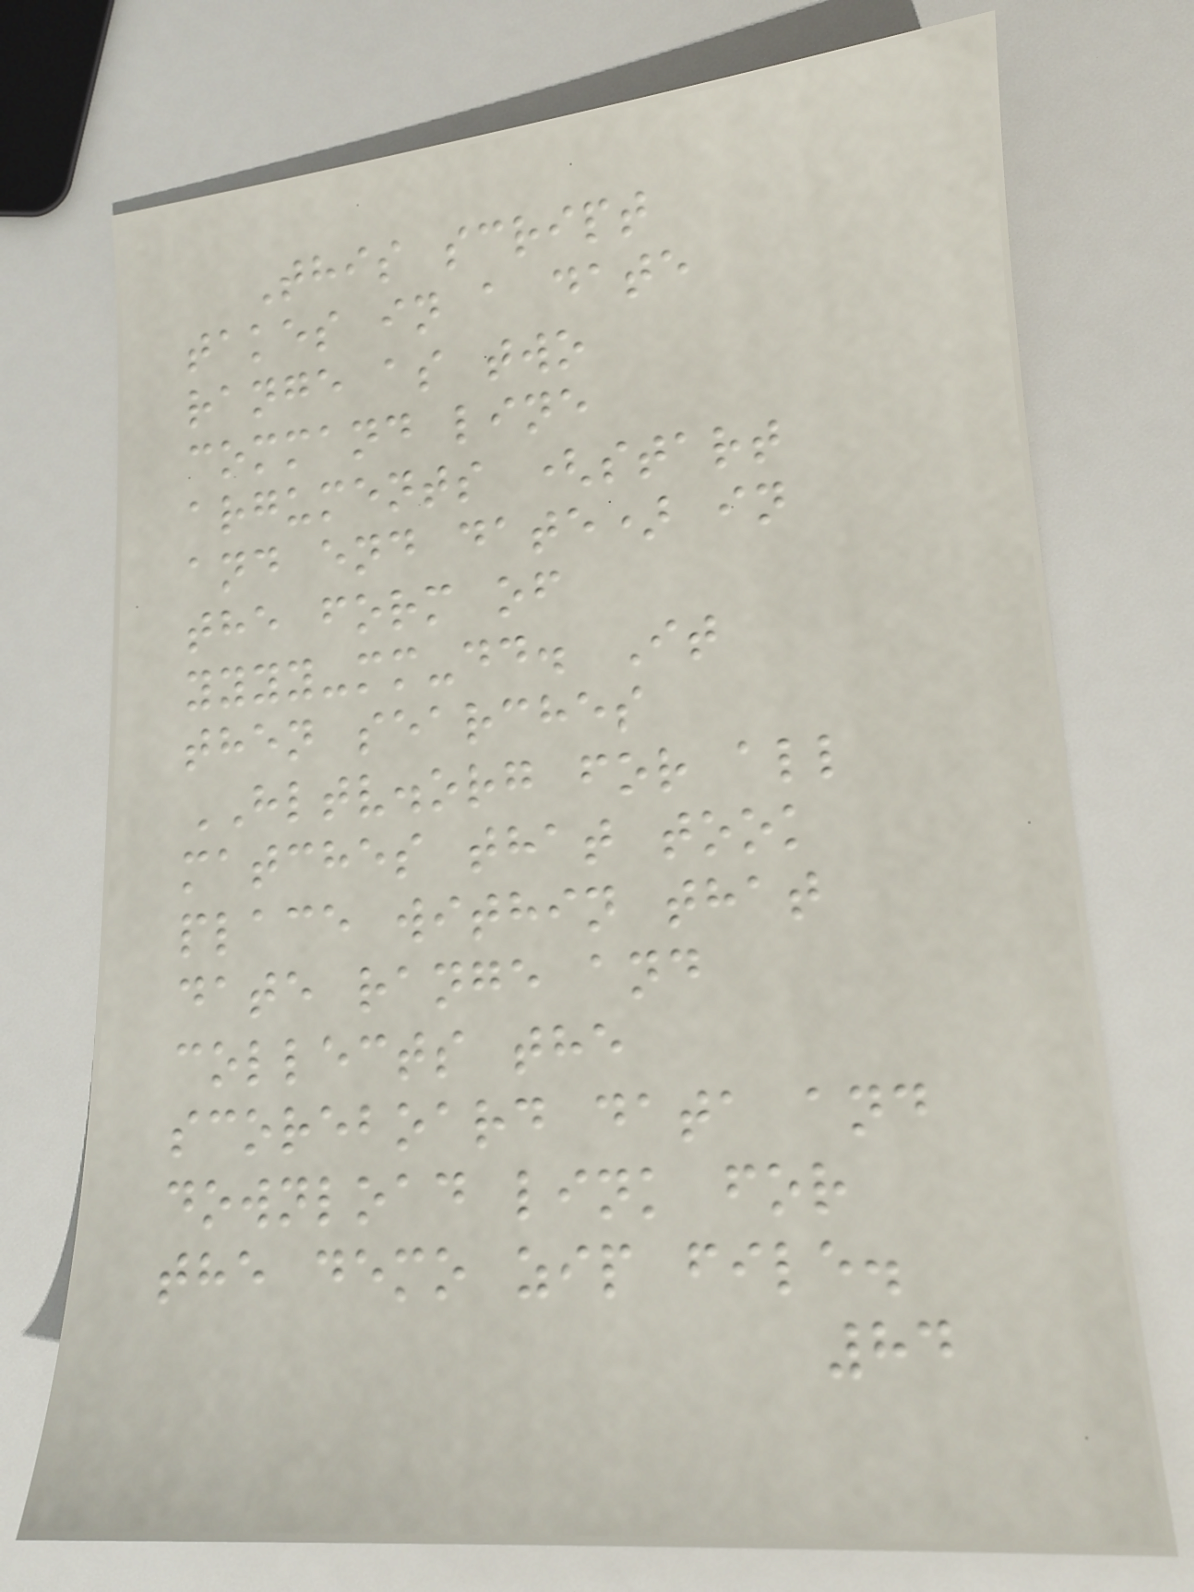This script
takes in a date
range as two
command line
arguments (start
and end date) in
the form of
yyyy-mm-dd. It
then searches
HLTV.org for all
matches that took
place within that
date range and
collects the
scoreboard data and
download link for
the demo zip file.
84
